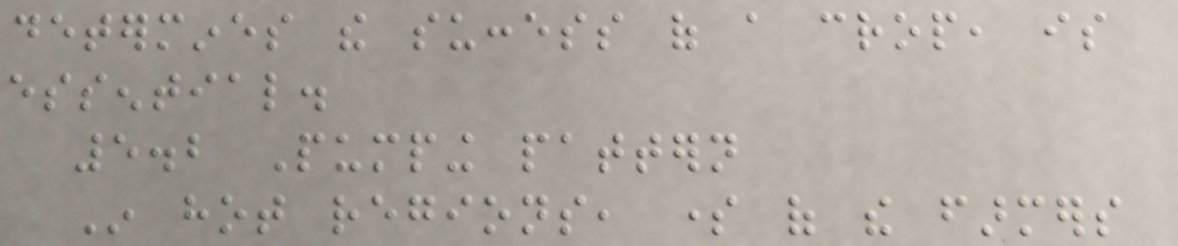determines the success of a crop, is
essential.
5.2 Pumping pattern
In hot regions, some of the farmers
